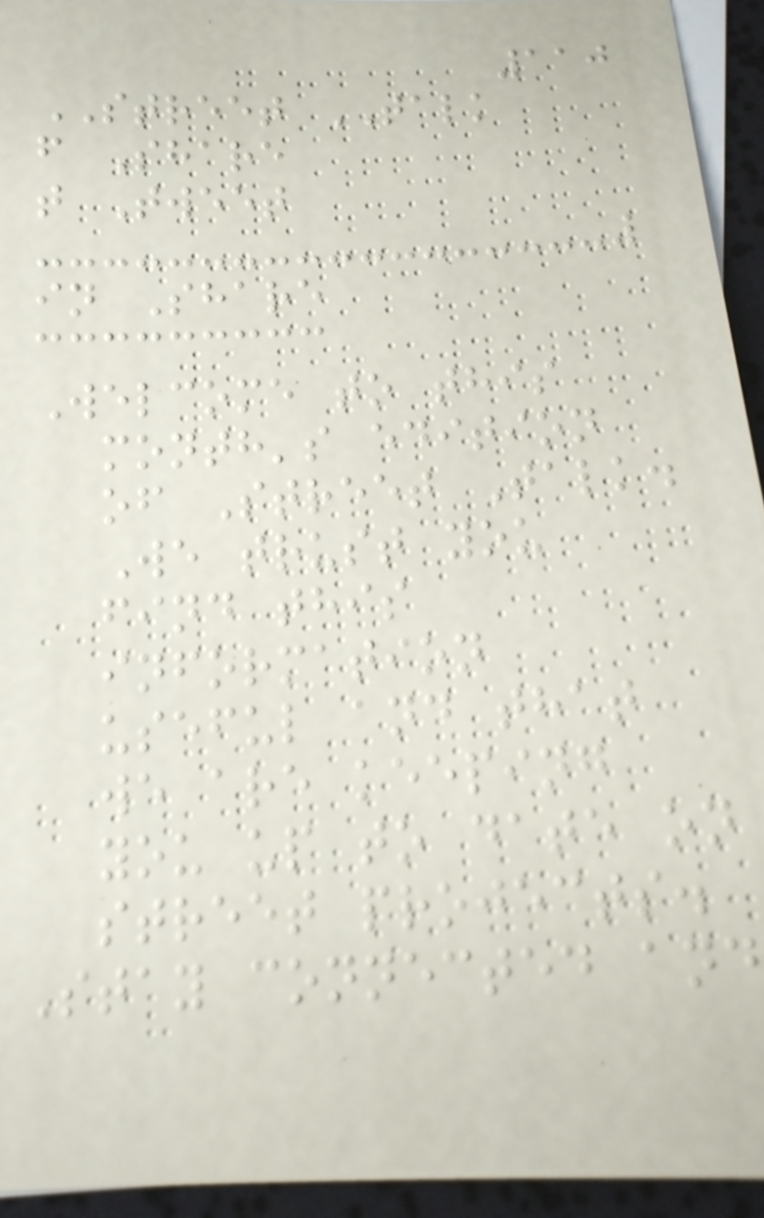110
STREET TALK
f Share
t Tweet
in Share
Welcome to this
month's edition
of Street Talk.
We trust you
find this
information
useful and that
we are keeping
you up to date on
street projects.
Stay connected and
